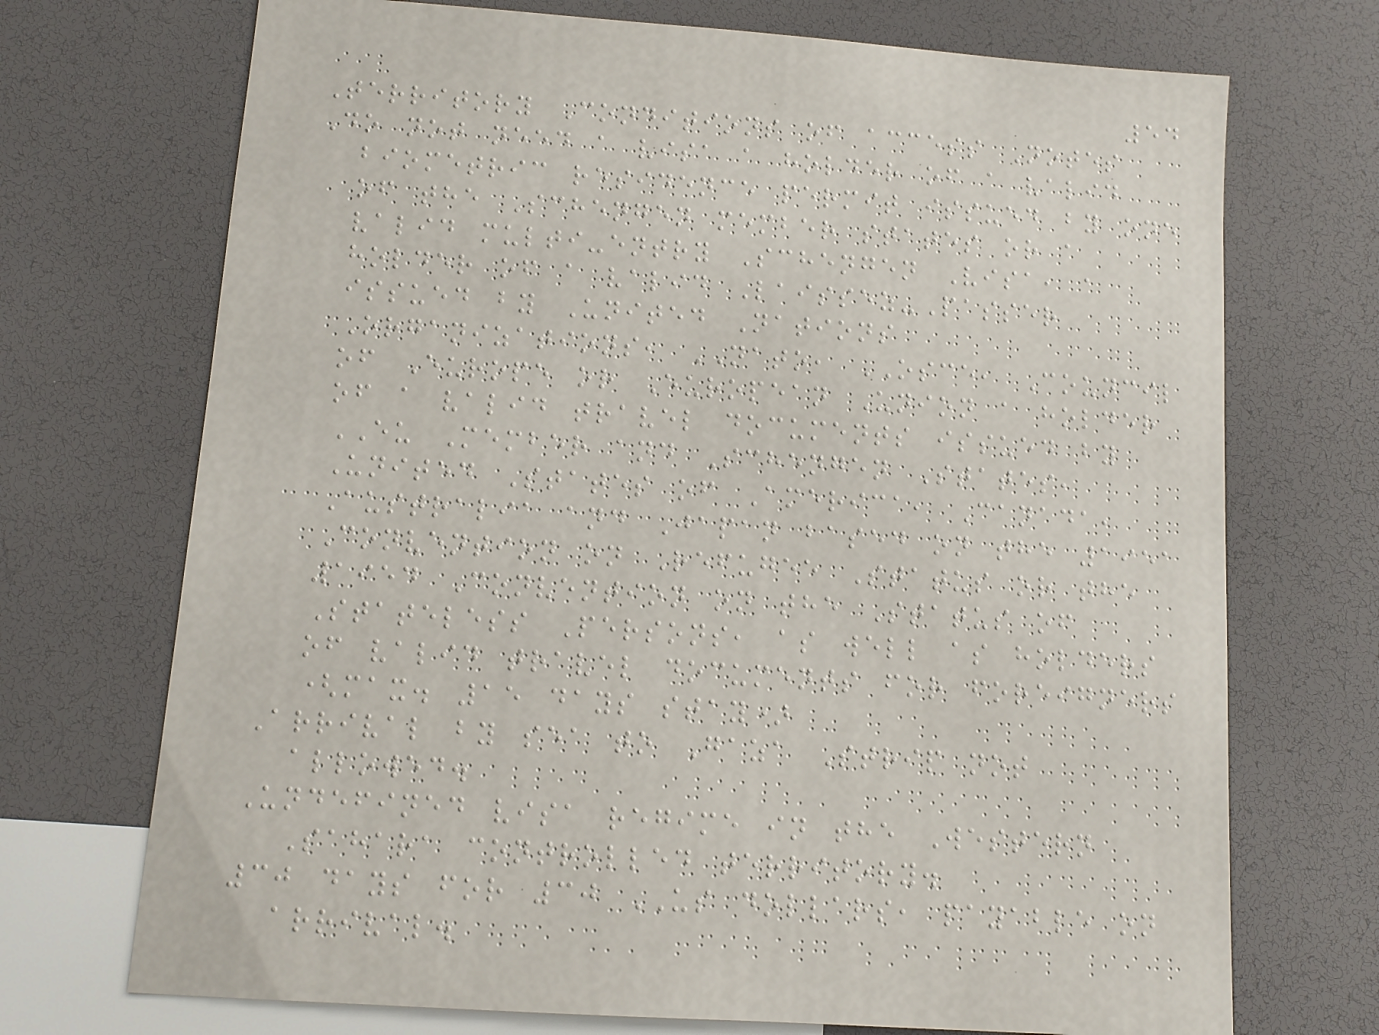54
Territory Conditions of access Notes
Do not need a visa a holder of a valid
biometric residence permit issued by one
of the Schengen member states or a
valid multi-entry Schengen Visa, a
holder of a valid Laissez-Passer
issued by United Nations
Organizations, NATO, OSCE, Council
of Europe or European Union a holder
of a valid travel documents issued by
EU Member and Schengen States,
United States of America, Canada,
Australia and Japan based on the 1951
Convention on Refugee Status or the
1954 Convention on the Status of
Stateless Persons, as well as holders
of valid travel documents for foreigners
(max. 15 days stay)
Arrival by sea to Gaza Strip not
allowed.
Undefined visa regime in the Western
Sahara controlled territory.
30 days for 30 US dollars, payable on
arrival.
